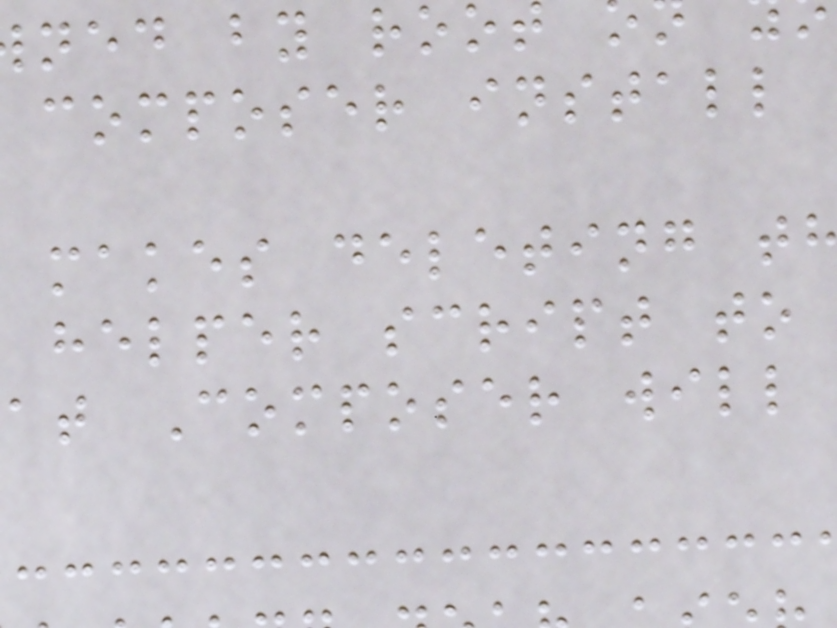ned by roo
composer install
makes deleting t
helper script to
at Composer will
